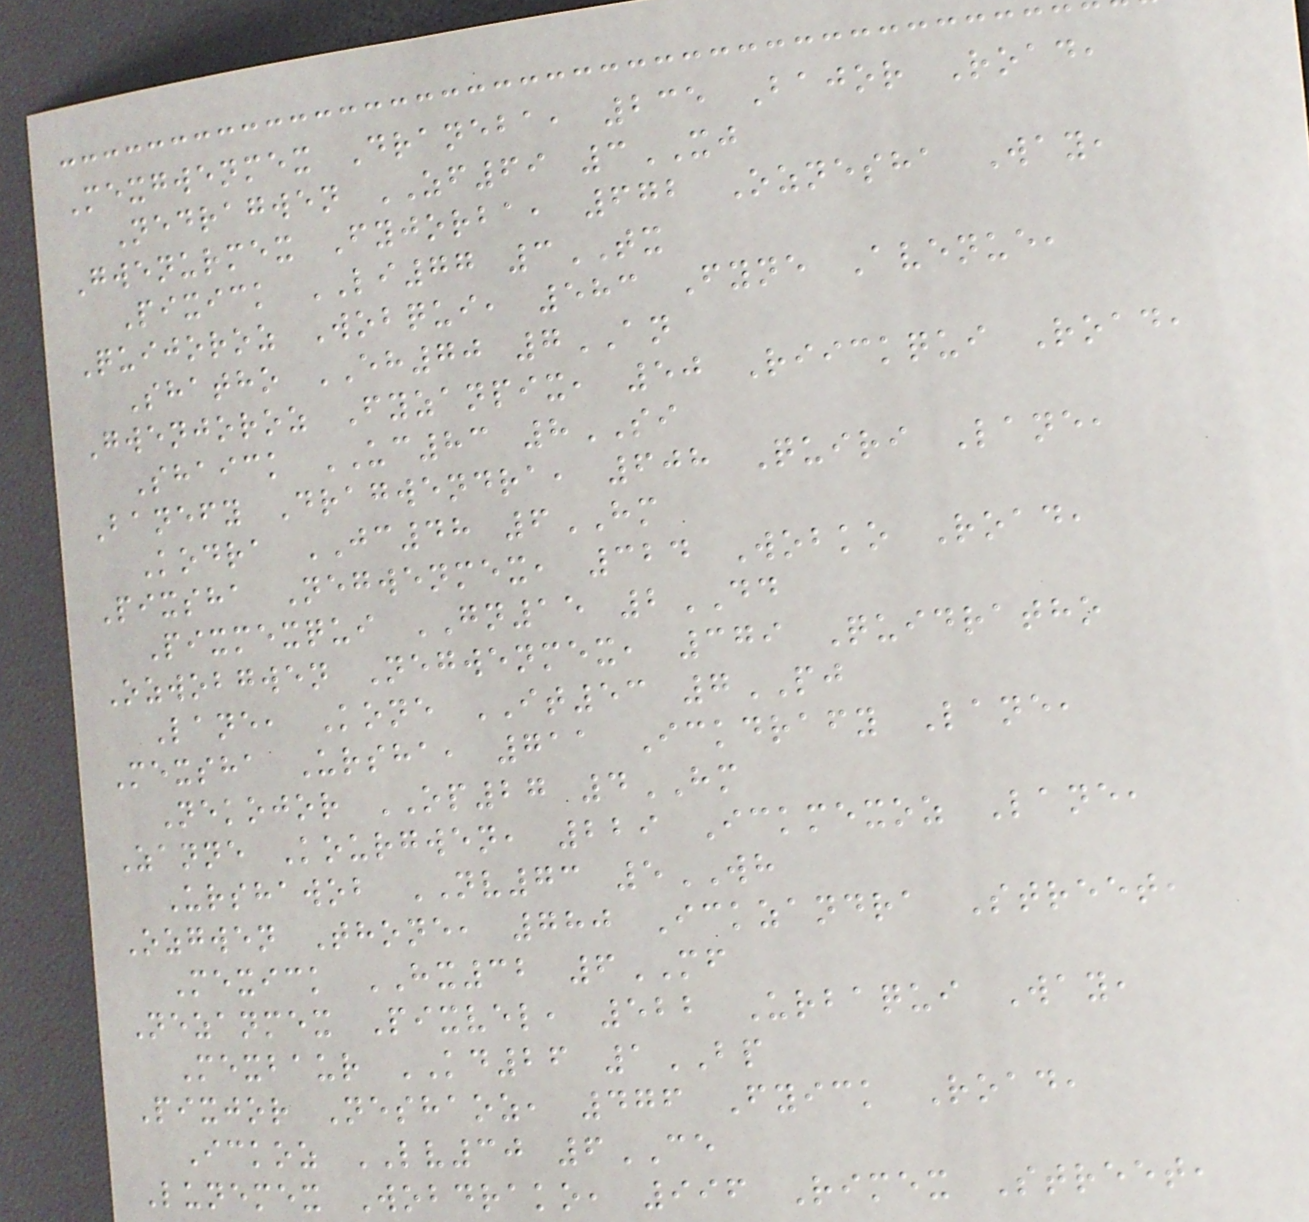Mexgwenmex Draneba, 235 Bajor Road,
Nedragwen ZF69 3XJ
Gwenurmex Fyjorba, 672 Oznesha Way,
Pixick LI77 3TX
Quijoroz Wobqui, 583 Fyne Avenue,
Shatho EH70 7AN
Gwenjoroz Fyzanpix, 50 Riickqui Road,
Shaick UC83 8SI
Banefy Dragwendra, 608 Quiri Lane,
Kodra JC48 6HM
Pixsha Negwenmex, 324 Wobko Road,
Pixmexqui GN15 2DD
Ozwobgwen Negwenmex, 379 Quidratho
Lane, Kone IT53 7PJ
Mexsha Ursha, 711 Ickdrafy Lane,
Nekojor OP27 4HM
Zanne Kourgwen, 229 Ickmexoz Lane,
Urshawob NV73 5WH
Ozgwen Thone, 780 Ickzandra Street,
Mexick HX32 6MF
Nezanmex Pixvel, 522 Urbaqui Way,
Mexbaur KD26 1BP
Pixjor Neshaoz, 476 Fyick Road,
Ickoz LV30 6CE
Lunemex Wobdrako, 996 Rimex Street,
